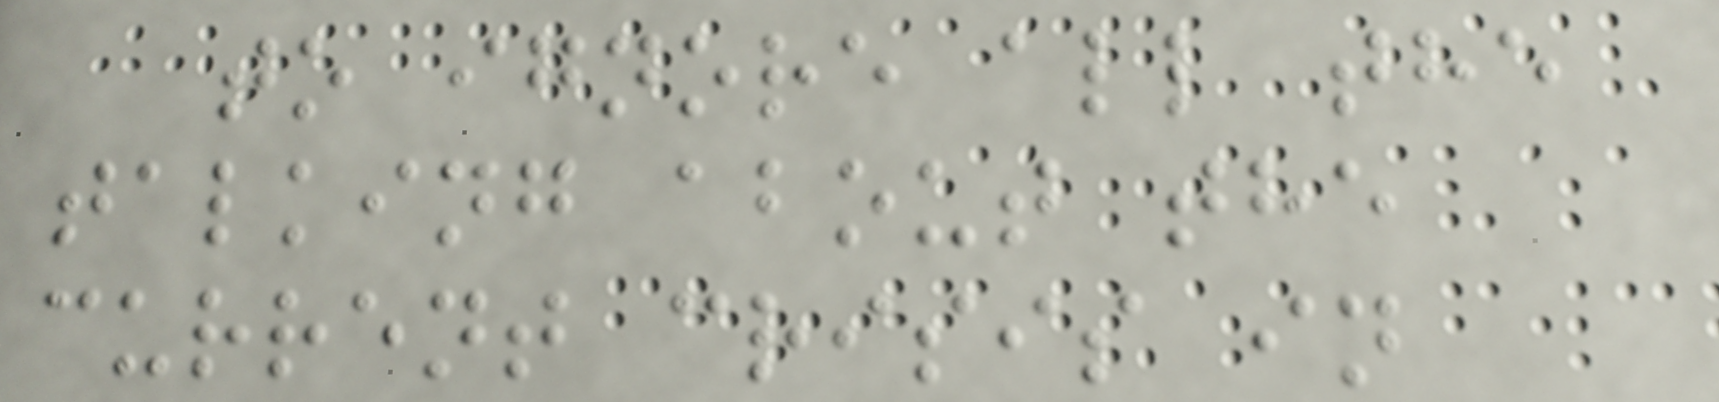to ignore all the
talking about the
current crisis in
